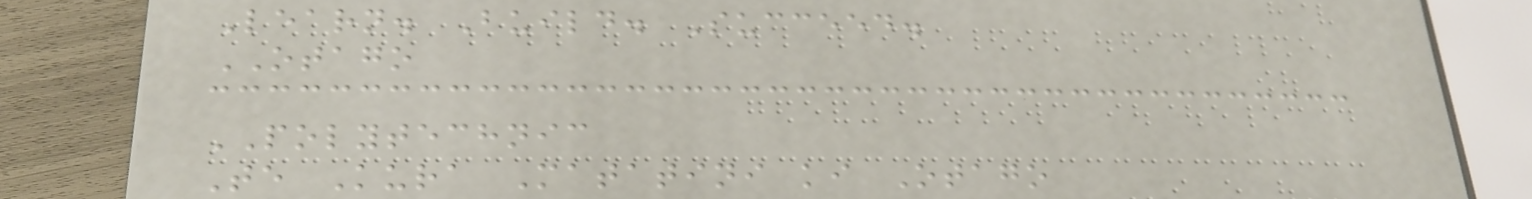Learn. Build. Succeed.
OTAGO
POLYTECHNIC
Te Kura Matatini ki Otago
